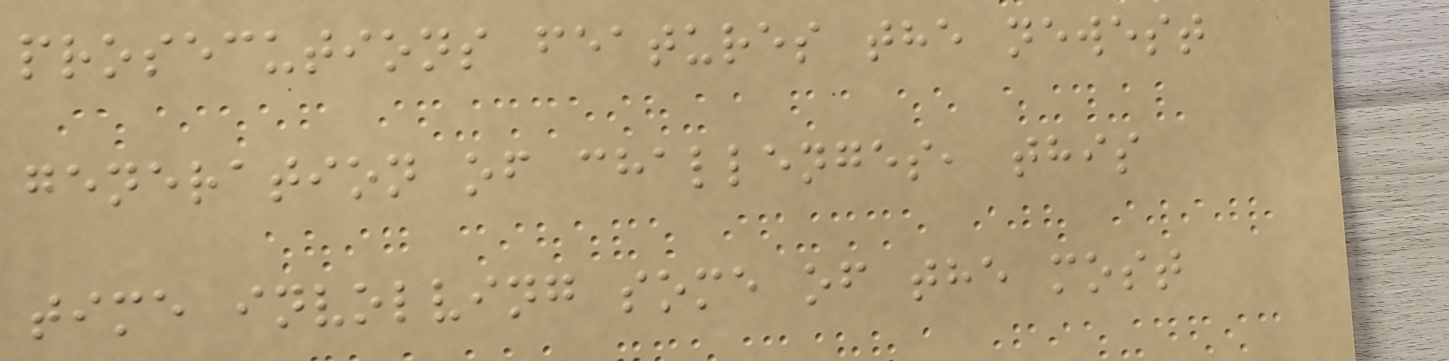prosecutions features the newest
generation of challenges, this
time involving some of the most
